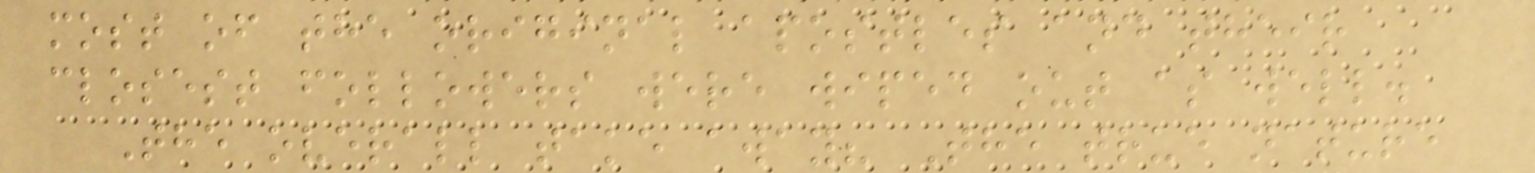most of the original apostles and their
closest followers were wiped out as well.
The overall take away? The true nature
